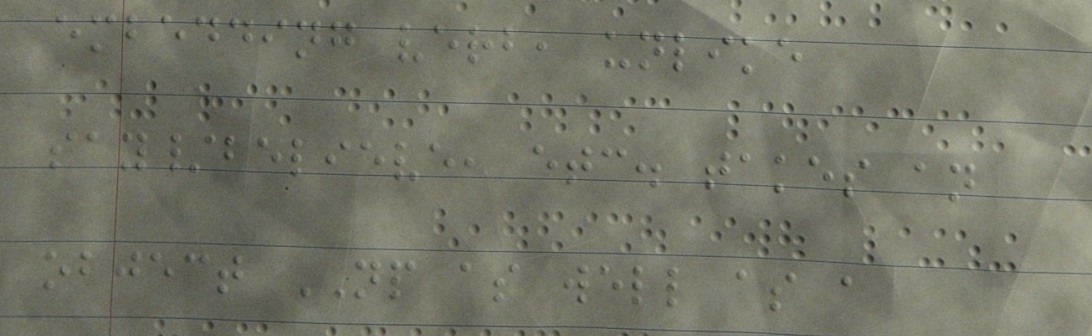embedding verb, unlike
say/believe, etc. takes an
object NP as well as a
